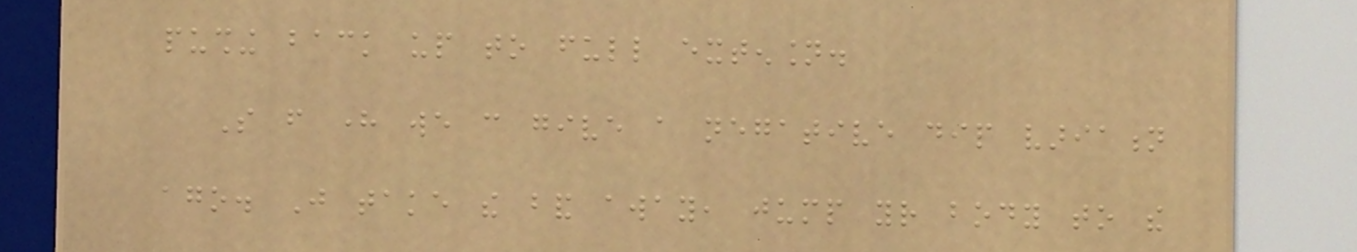pushing back up to full extension.
So from here we can give a negative dip variation
ago. Just take the band away, jump your body to the
